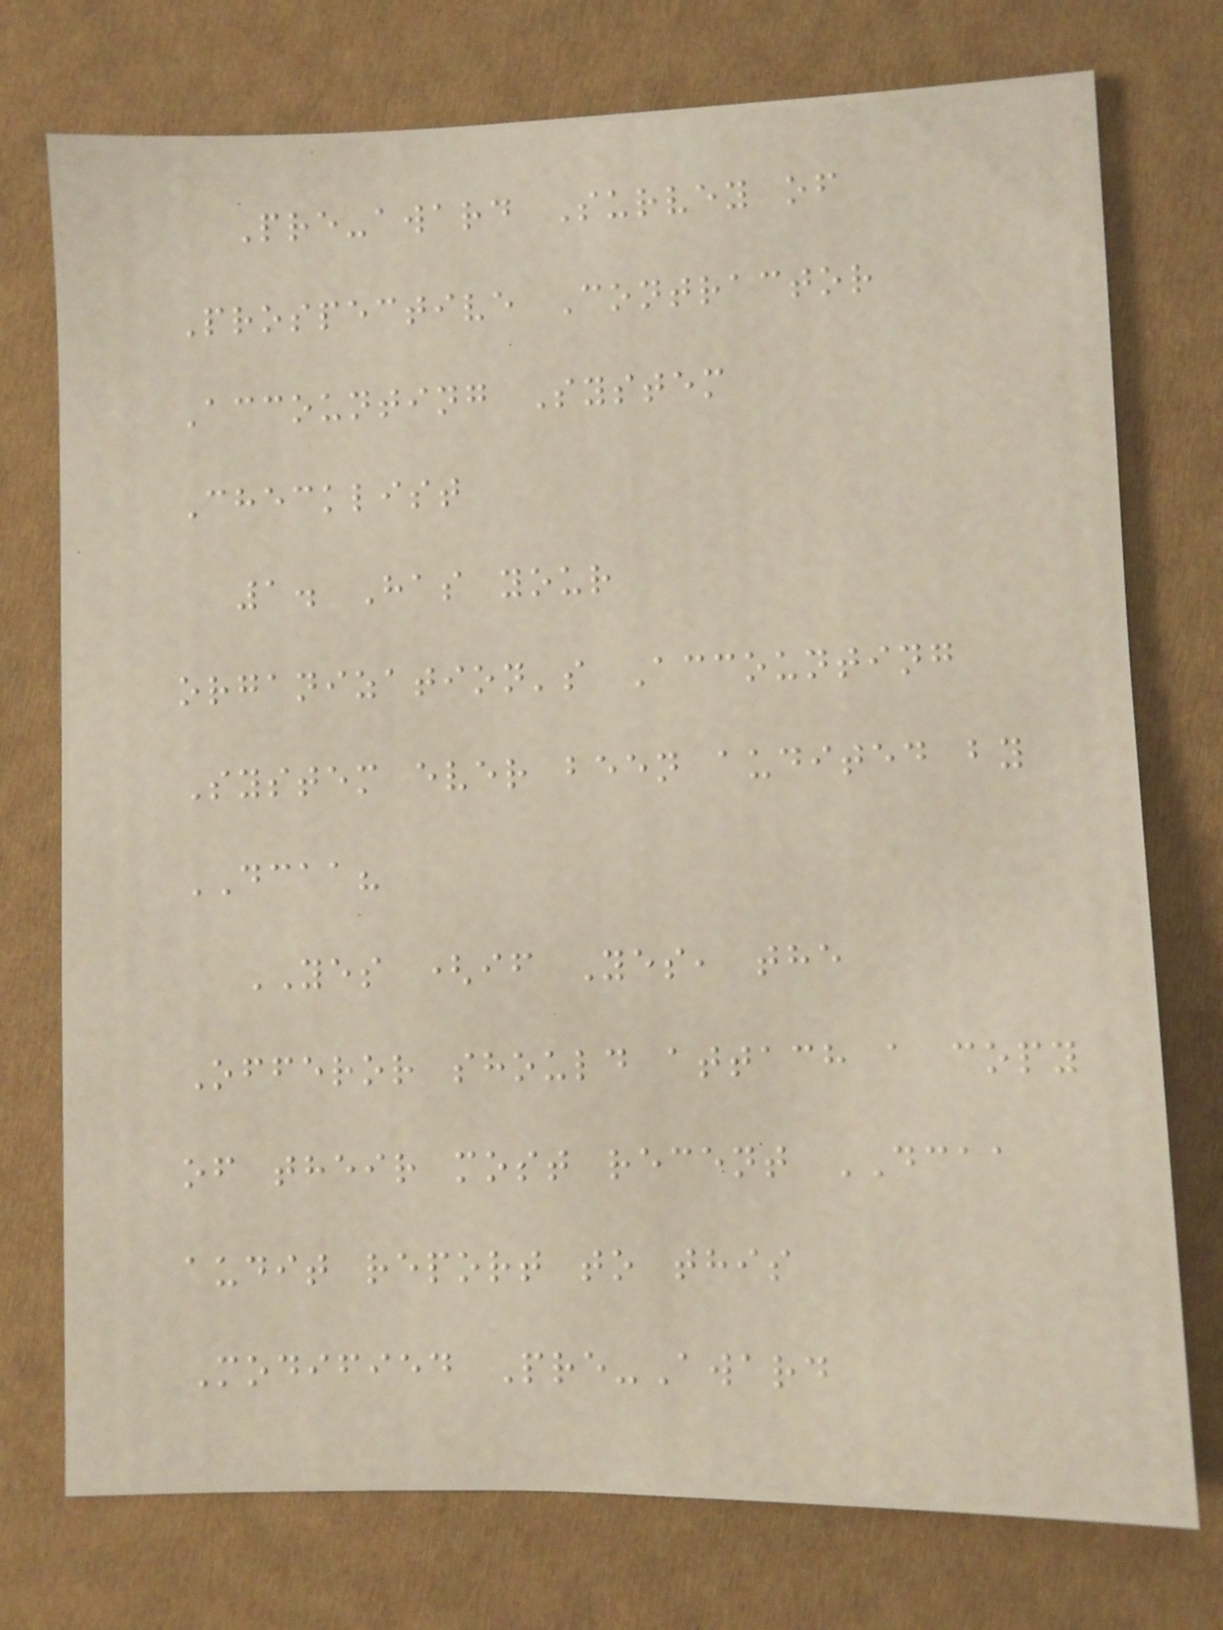Pre-award Survey of
Prospective Contractor
Accounting System
Checklist
1. Has your
organization's Accounting
System ever been audited by
DCAA?
YES (if Yes, the
Offeror should attach a copy
of their most recent DCAA
audit report to this
Modified Pre-Award
